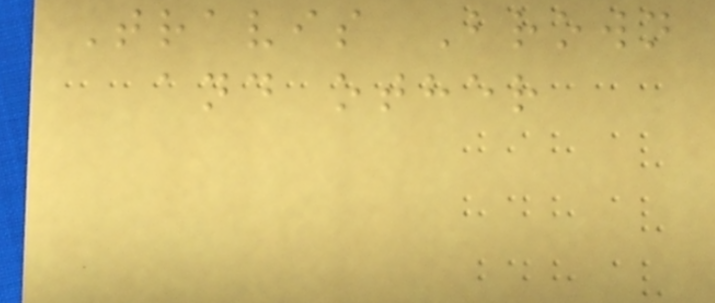Travis Brown
and other
